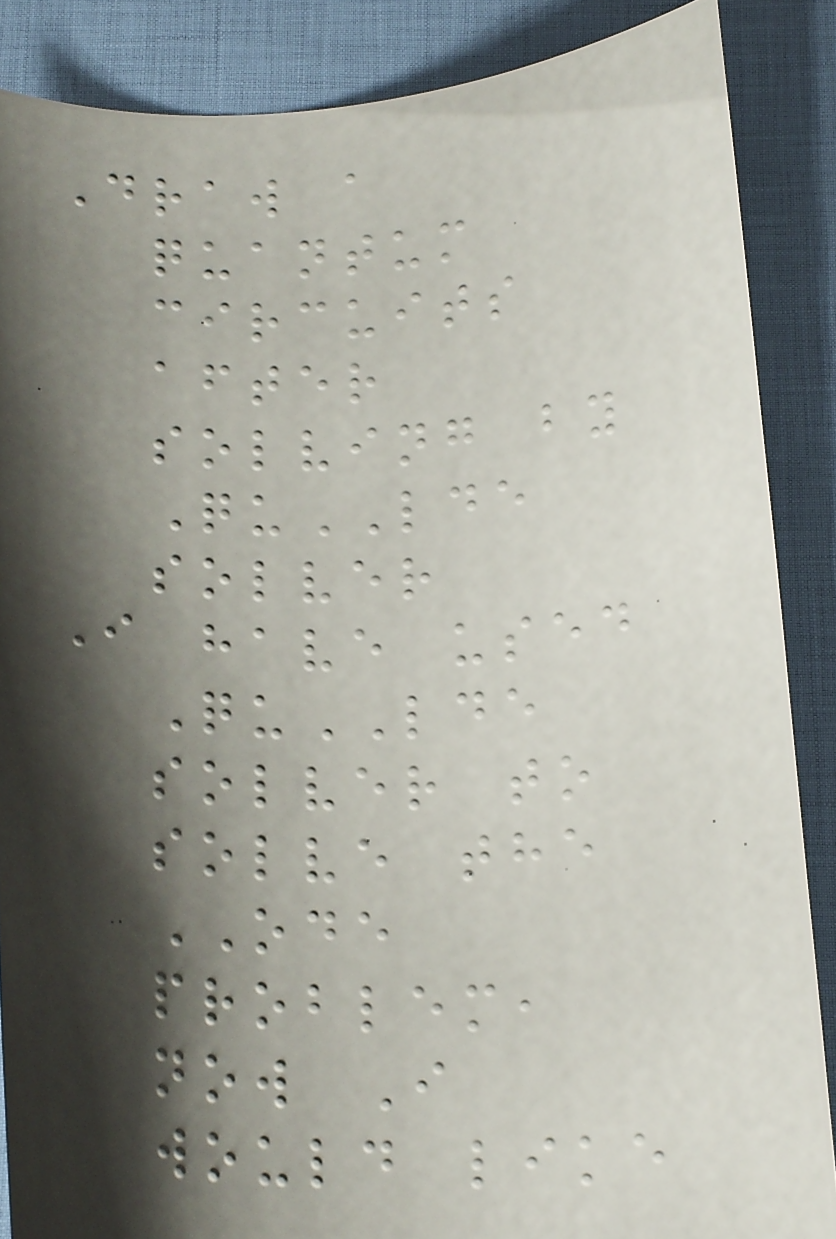Draw a
quantum
circuits
after
solving by
QuLDE
solver
I have used
QuLDE
solver to
solve the
ODE
problem,
now I
would like
